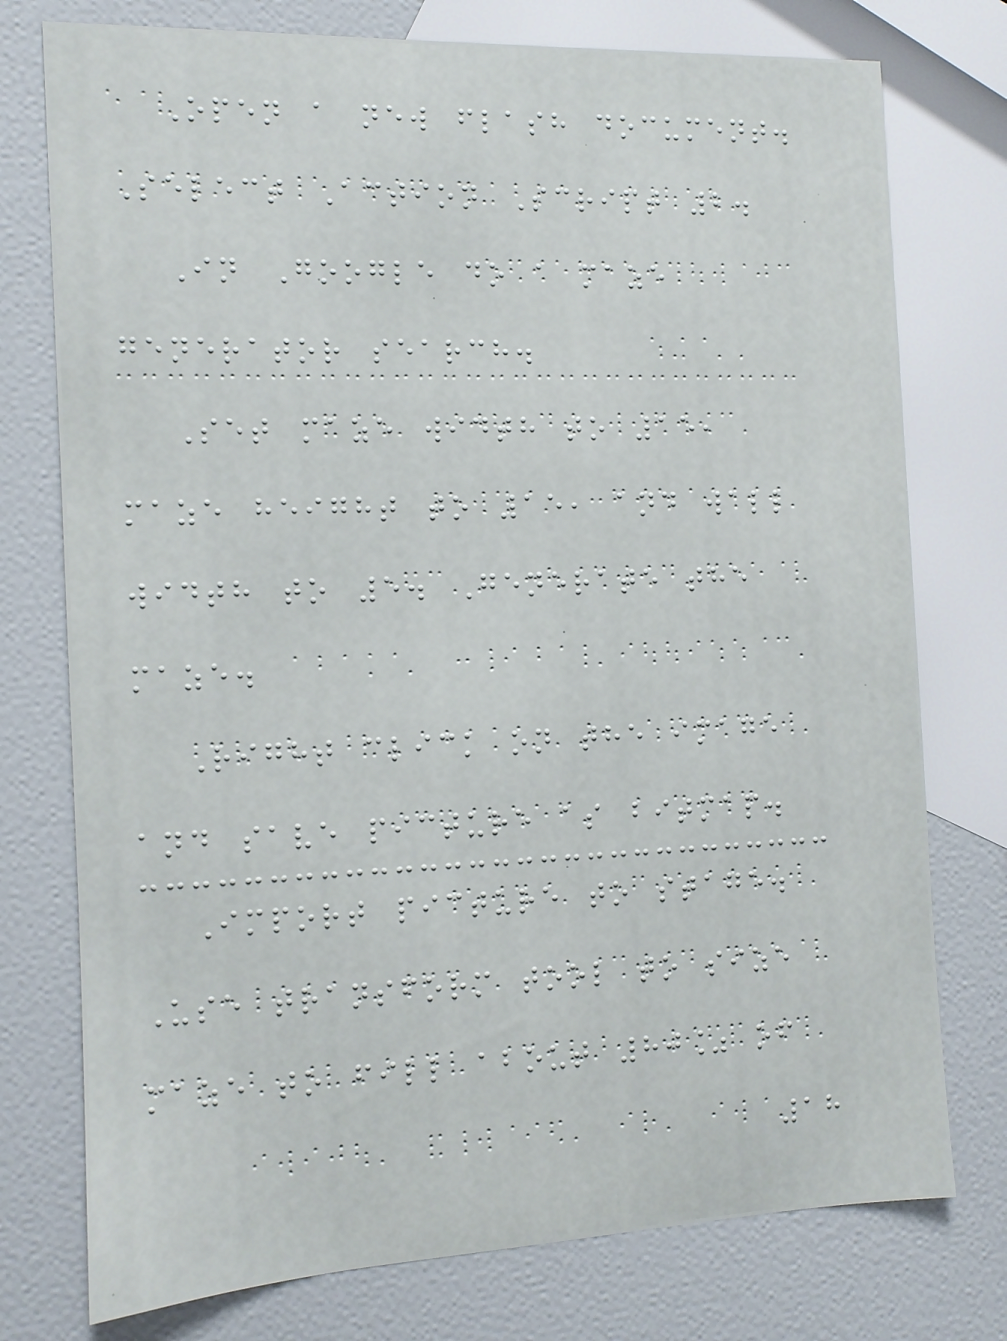Open a new flash document.
Select Action Script 2.
In Google do a maze
generator search.
Set maze width to 15,
maze height to 15, and wall
width to 5. Generate the
maze.
Right click on the image
and save picture as bitmap.
Import picture to stage.
Use transform tool to size
maze to fill about 80% of
18
